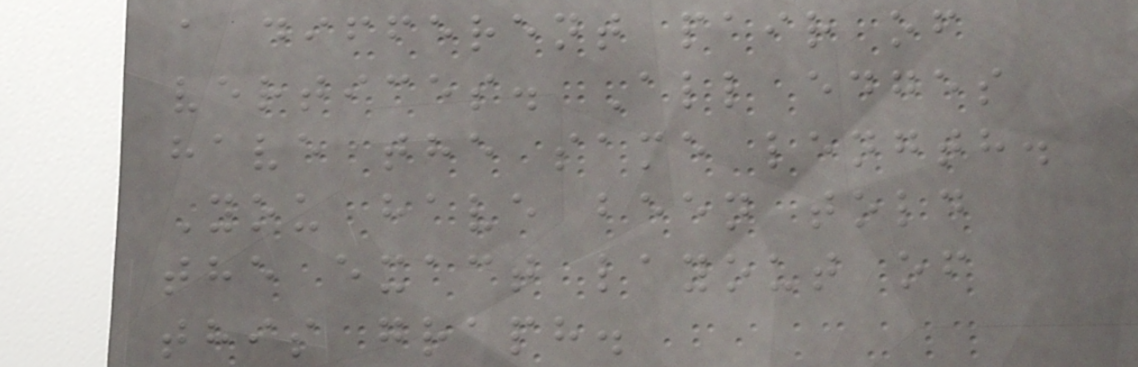a different pair of
vertices. All edges
have the same length.
You have been told
the exact layout of
this graph.
